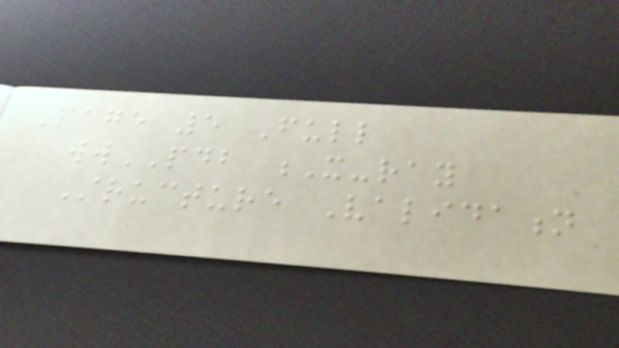Page 5 Full
wwPDB X-ray
Structure Validation
